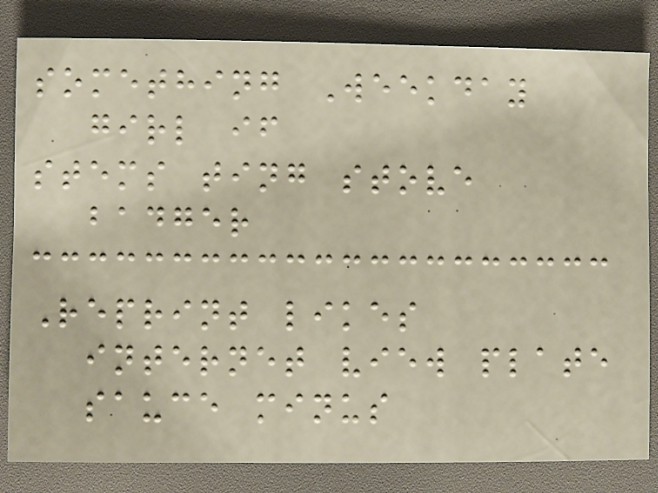something Weekday
girl if
stems ting stove
badger
Reprint likes
internet view plate
sauce minus
